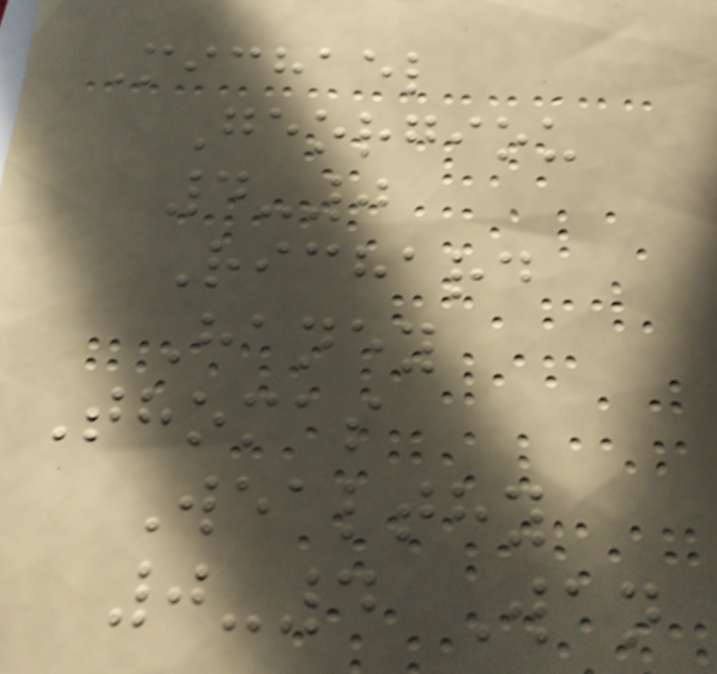Michael
Georgiou
4-0
Richard
Haney
Thomas
Wealthy
0-4 Wan
